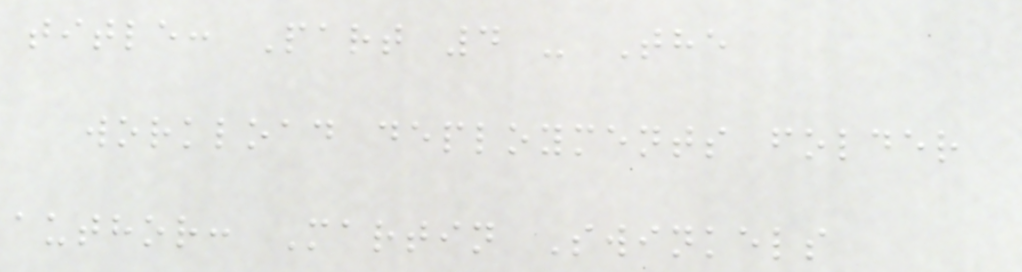title: Part 4 - The
workload deployments folder
author: Martin Swinkels
